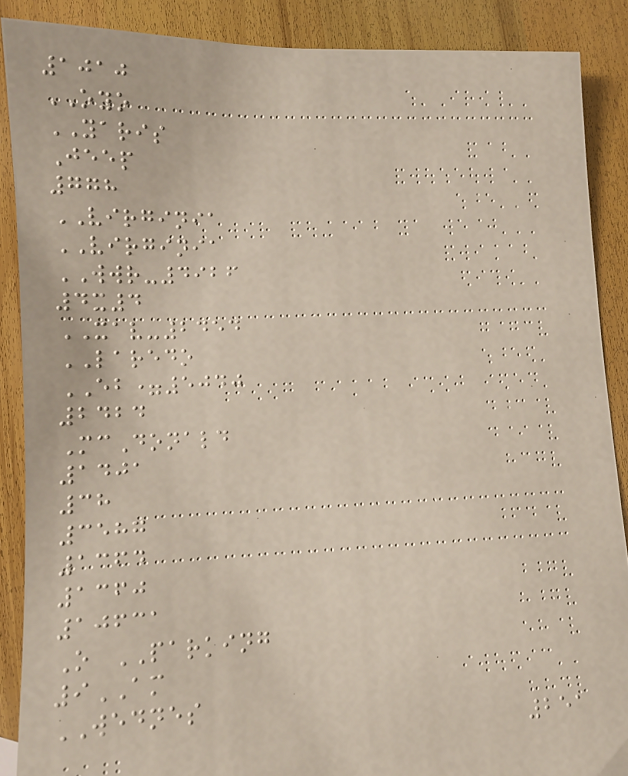1010
OYO
YARIS
Jeep
778
VIRGINIA
VIRGINIA
WWR-4926
4x4
XAV-2454
LAREDO
EB=5040
2424
McDonald
1401
38
3587
1364
1360
10631
O PARKING
9AM
WEDNES
251
